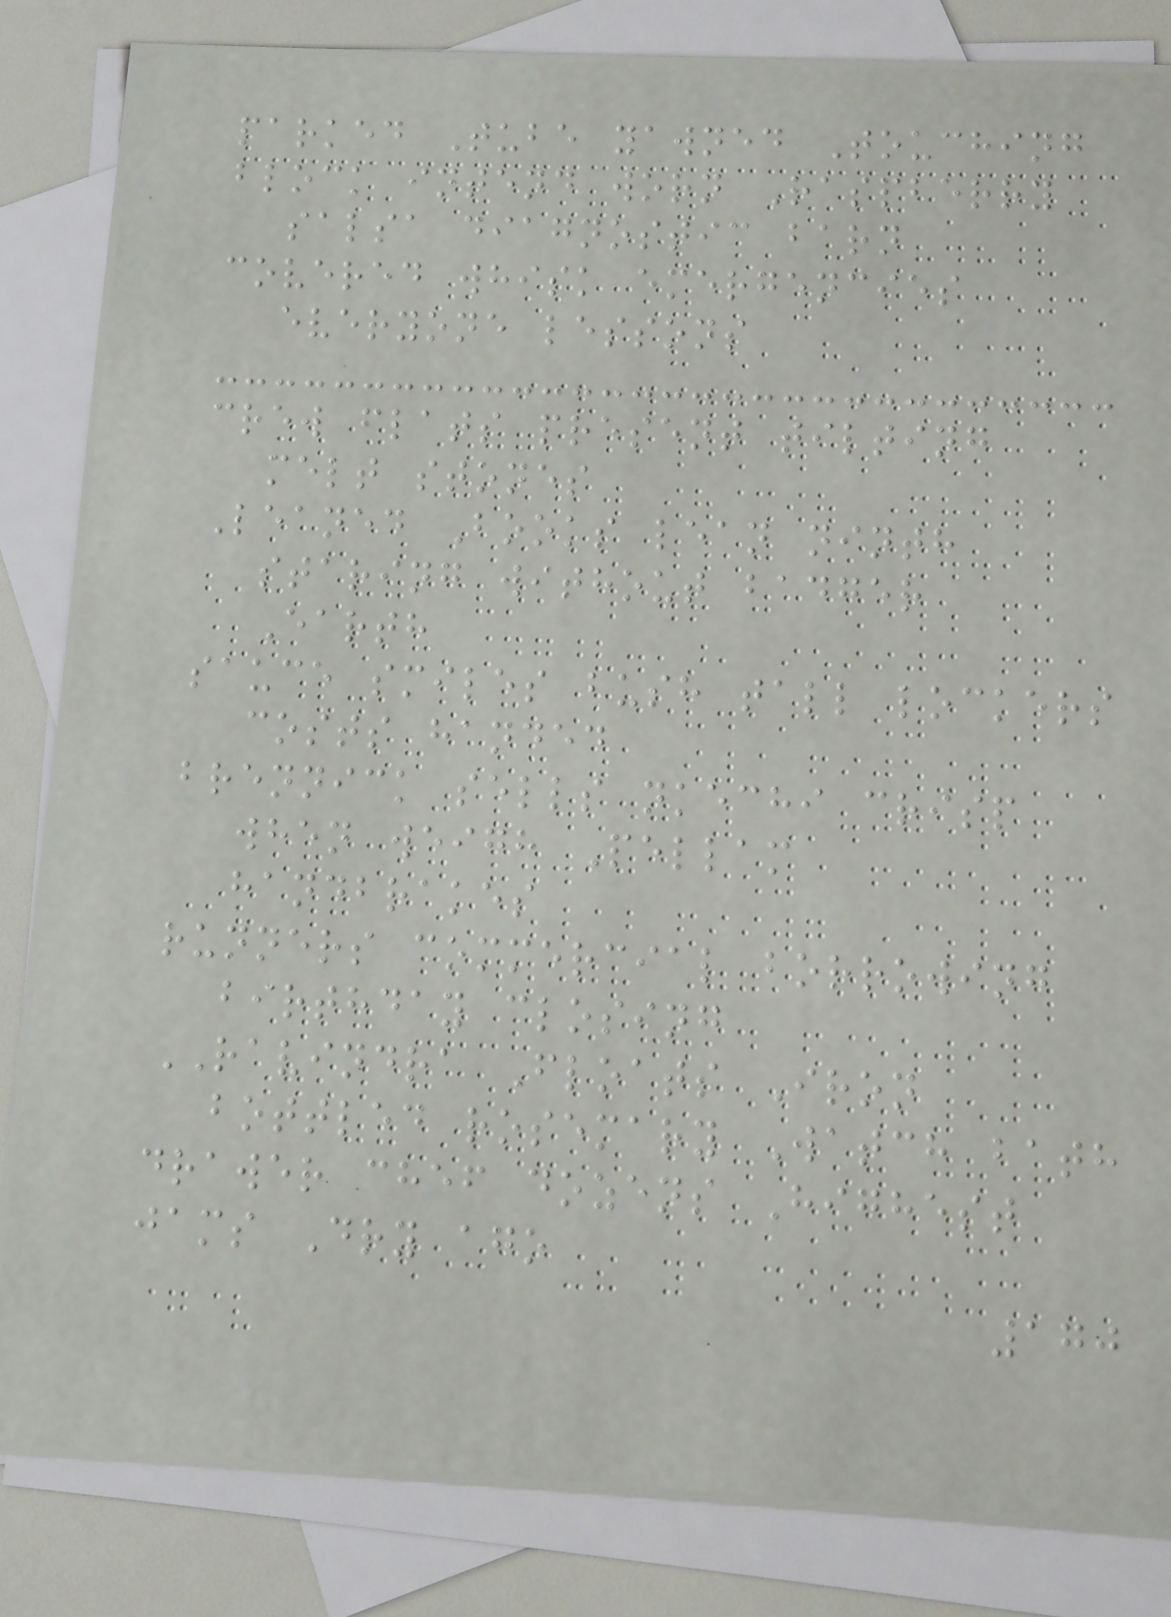parked Tube yawned Touching
block intend worn Raspberry
salsa diagnostic barn
covered whisk emergencies
everyone lessons
crew flats present tilting
melt stones
Leaned Books lean ninth
staring without badger
Earth
sauce smiles bush tall lockers
costs handed
brennick sells nkechi crisp
when weigh Pellam
handbrakes
runners commercial borrowing
birthday closing
RAVINDRA Floats Iron
bottled rosemary Watch bath
drawer chef dozens Highest
jams Dry ago
170
